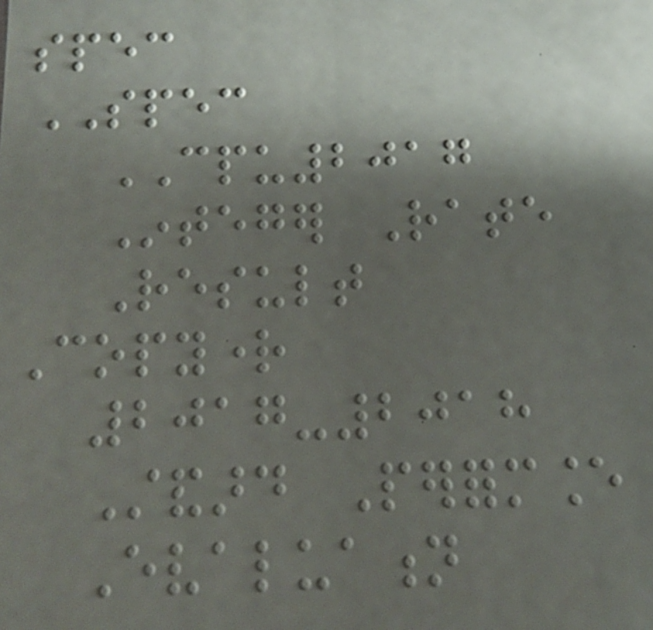spec
SPEC
CPU2017
Integer Rate
Result
Copyright
2017-2018
Standard Performance
Evaluation
